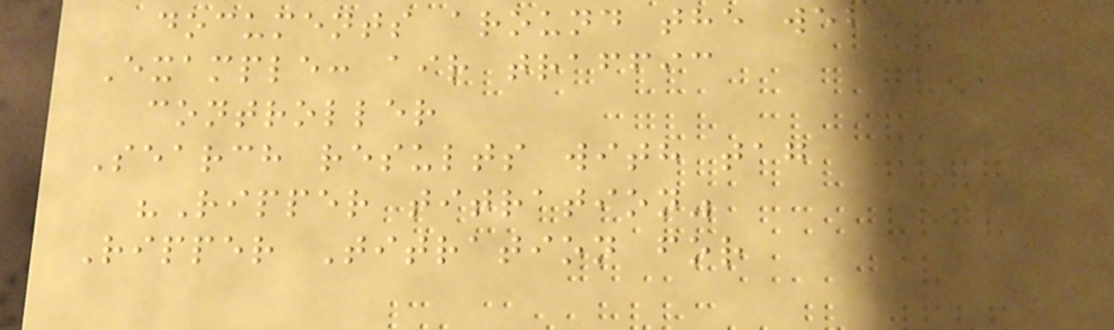documents around the web
Example: air traffic
controller
Search results with tag
"Ripper titration"
Ripper Titration for
